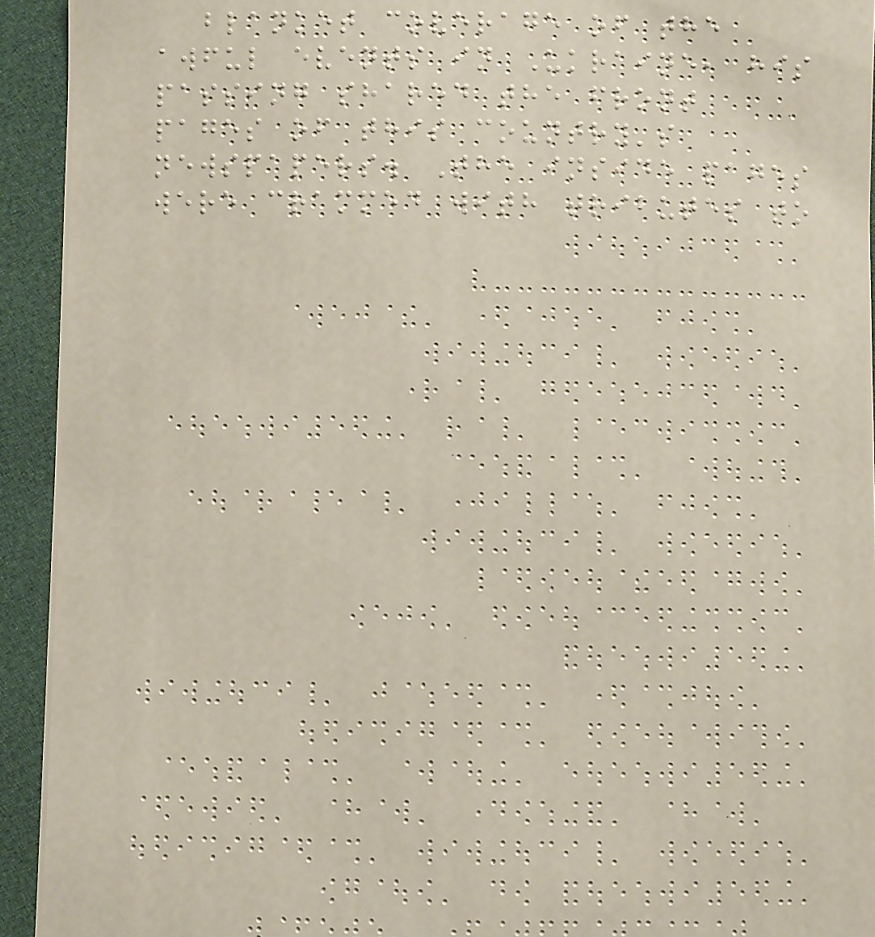blanket coverage of the
awful events in Ukraine, his
passing shared the front
pages of this country's
newspapers. The inside pages
were crammed with tributes to
